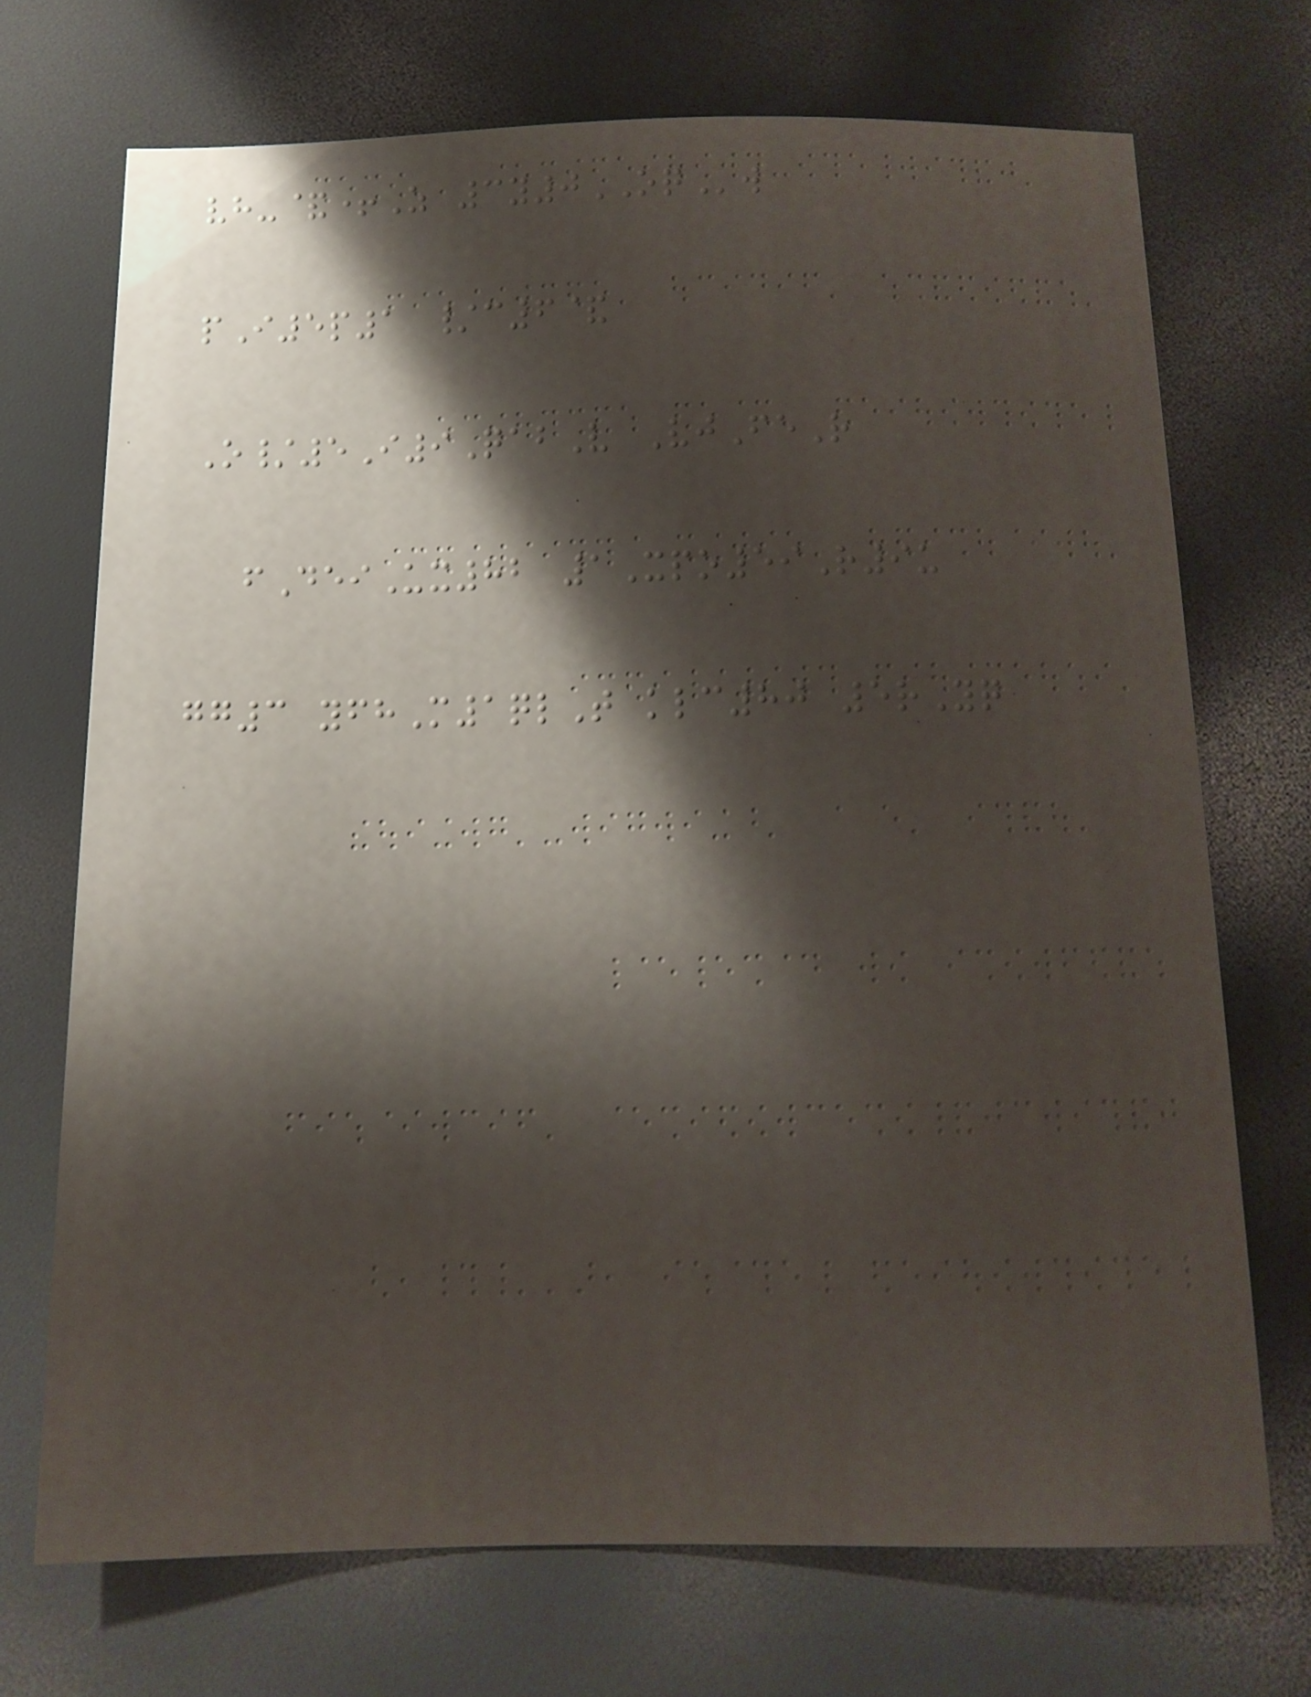vh-&+Z 3y0OQw
pI5p1 /c6&
O/5I9QabV VjFeR
fDeiUx82 1Xpo59R9u
gg3 yfhM1qlT klc80 5rYq
